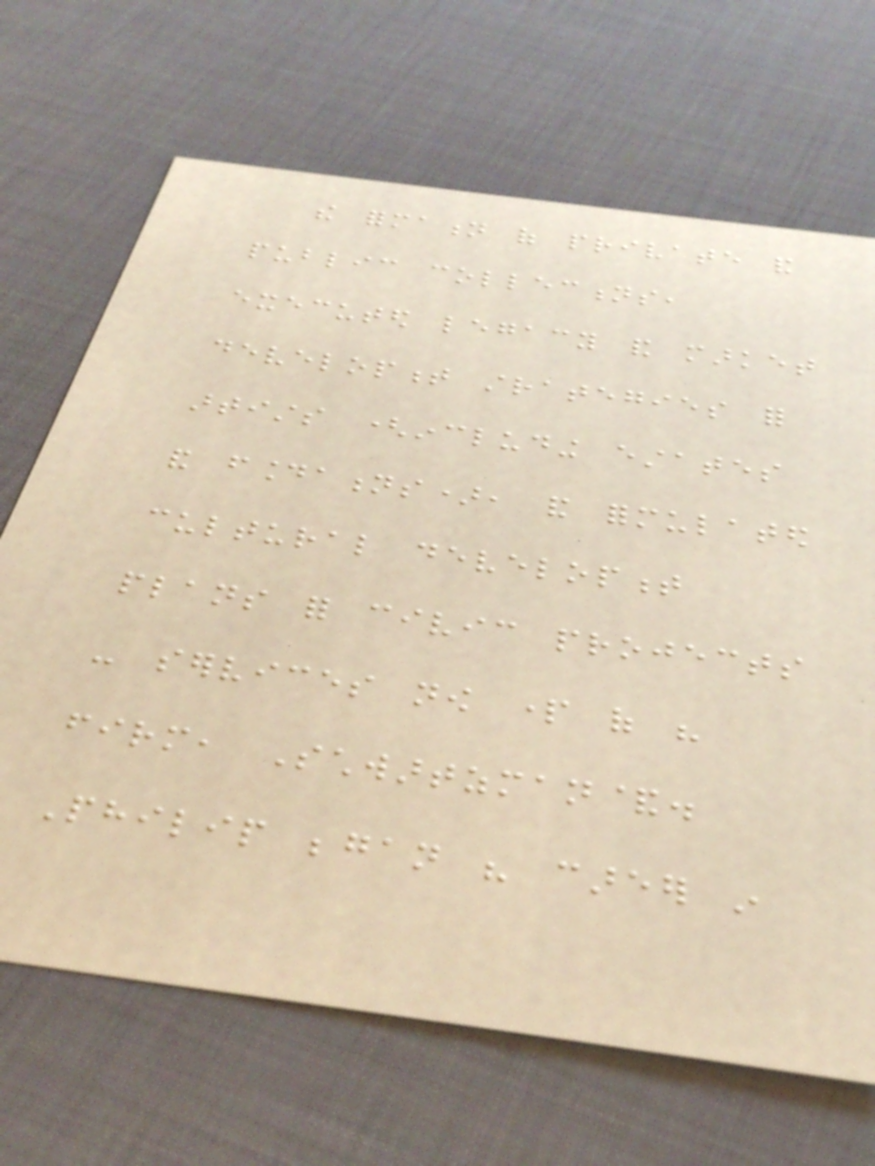the formation of private and
public collections,
executed legacy and market
development strategies for
artists (including estates
and foundations), and formulated
cultural development
plans for civic projects
- services now part of his
firm, Schwartzman&.
Philip began his career in
